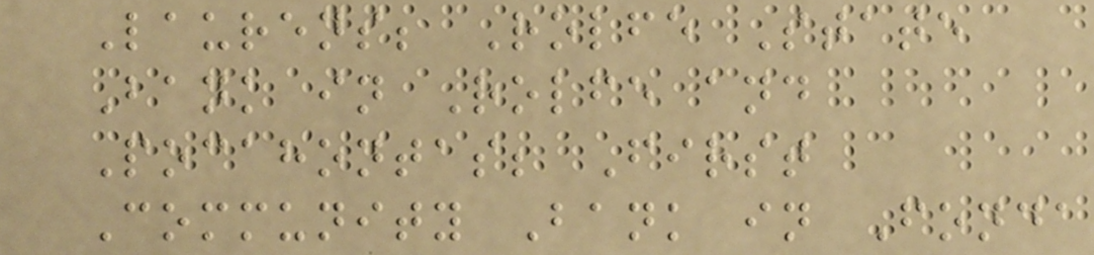Laurens; Rolfe State
Bank in Rolfe and
Pocahontas; First
Community Bank in Fonda
